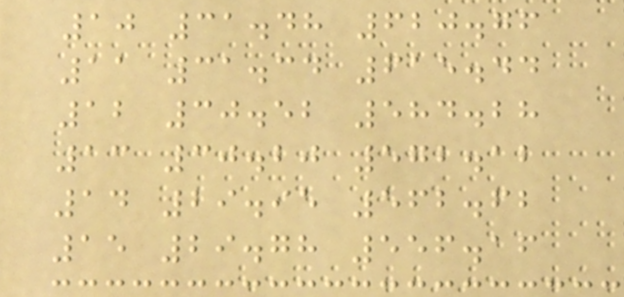10 31.48 620.76
11 31.34 615.44
12 30.52 584.28
13 30.20 572.12
14 29.95 562.62
15 29.78 556.16
